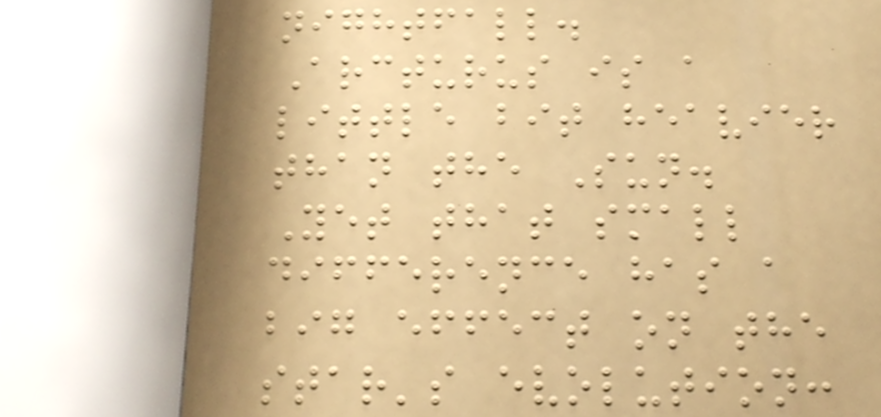nightfall.
Arcturus is a
little bit heavier
than the Sun.
Yet that small
difference has a
big effect on the
star's evolution:
